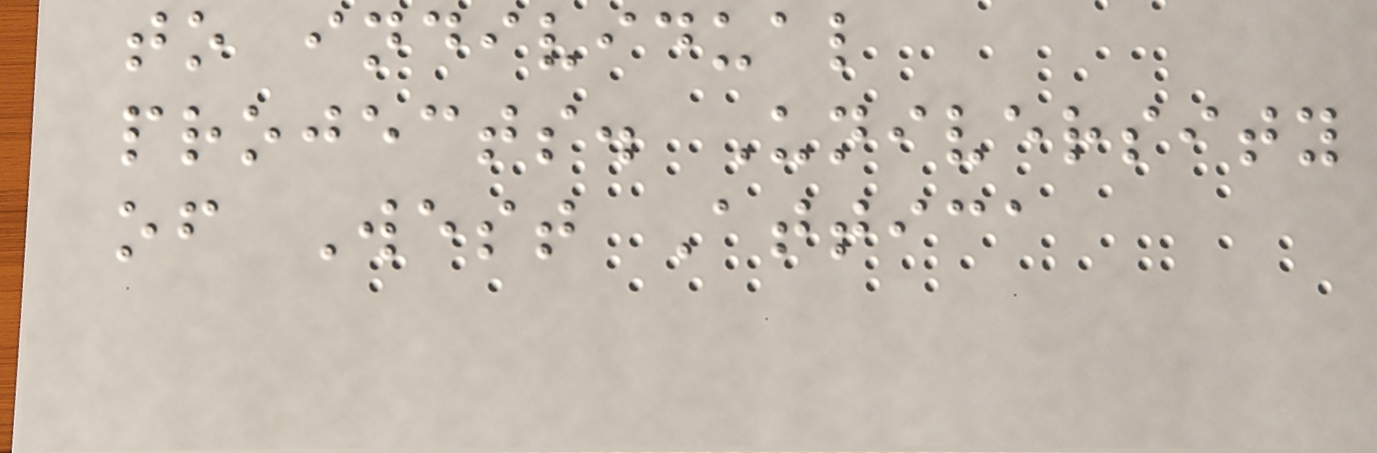to individual
projects. University
of West Attica
